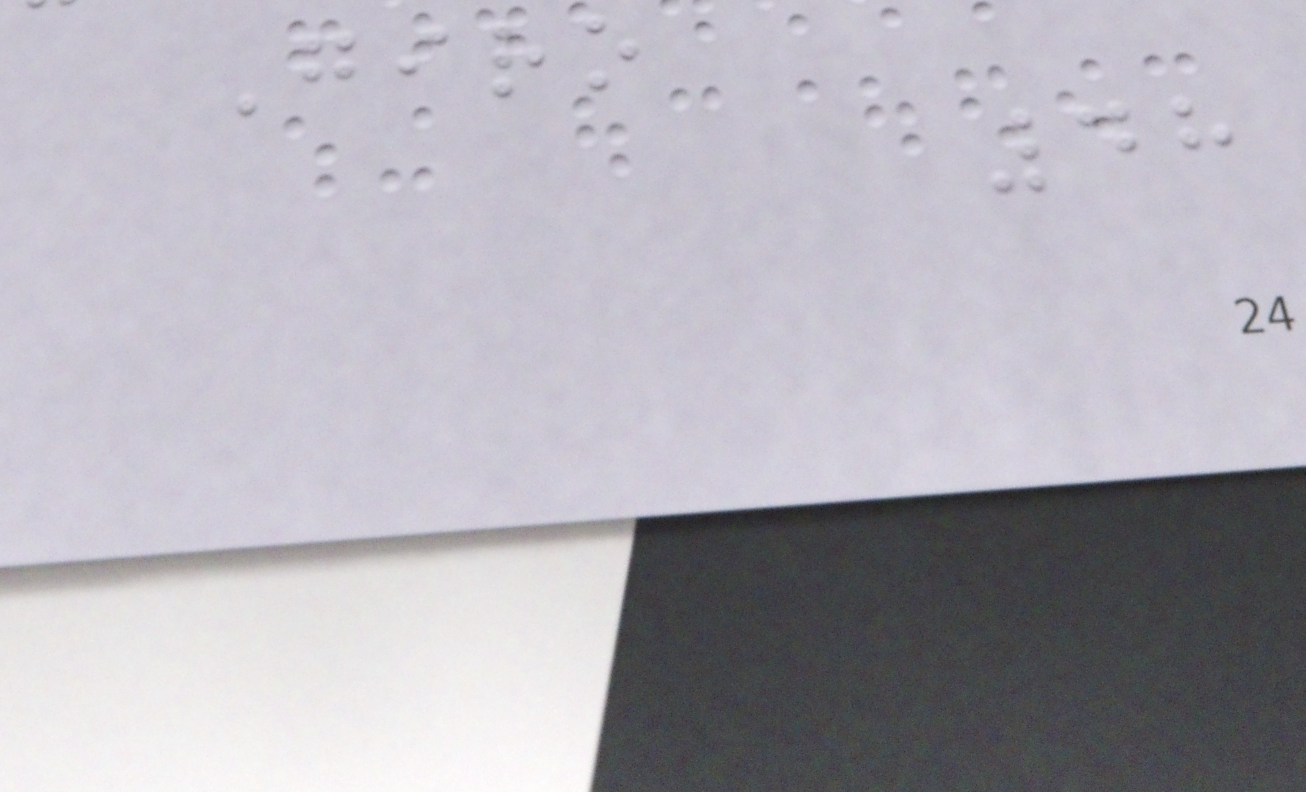Giro
48
